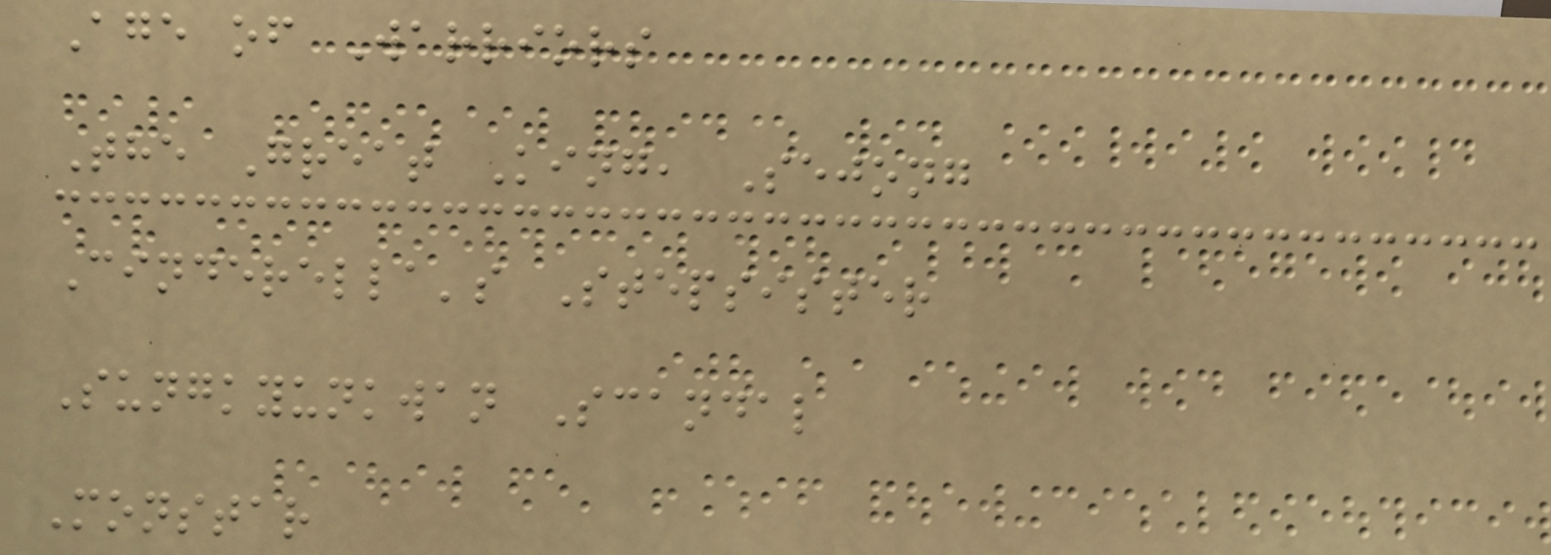Age of Warriors
The Great King, Sejong
Cinderella's Stepsister
Sungkyunkwan Scandal
Monstar
